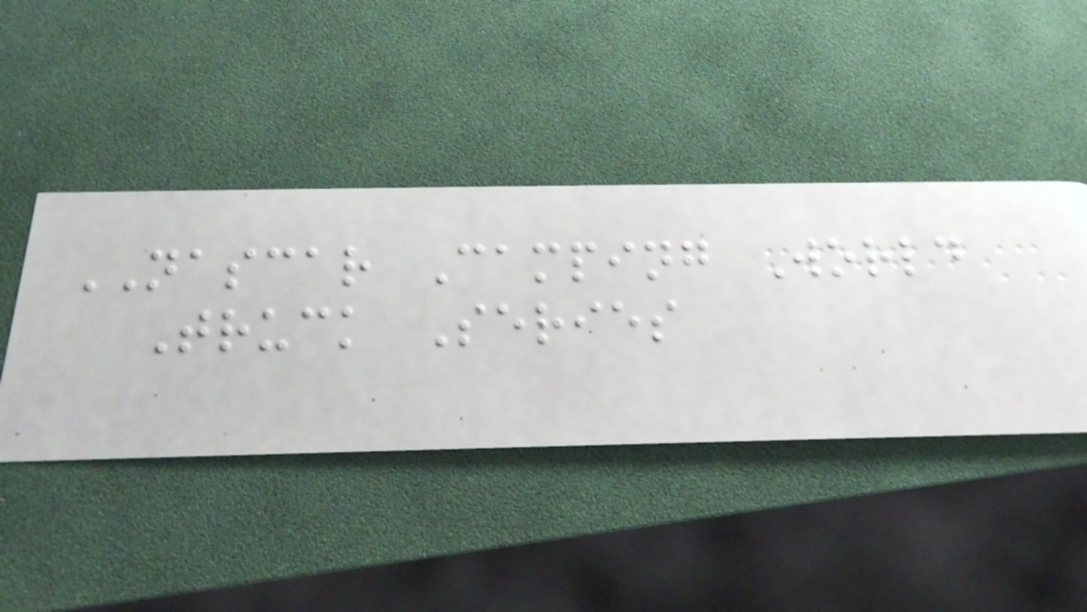NASCAR Camping World
Truck Series
